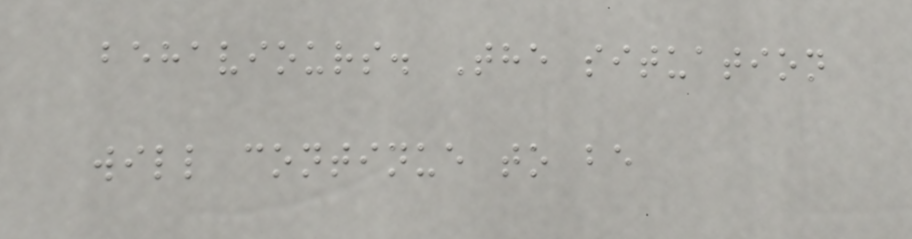behaviours. The situation
will continue to be
